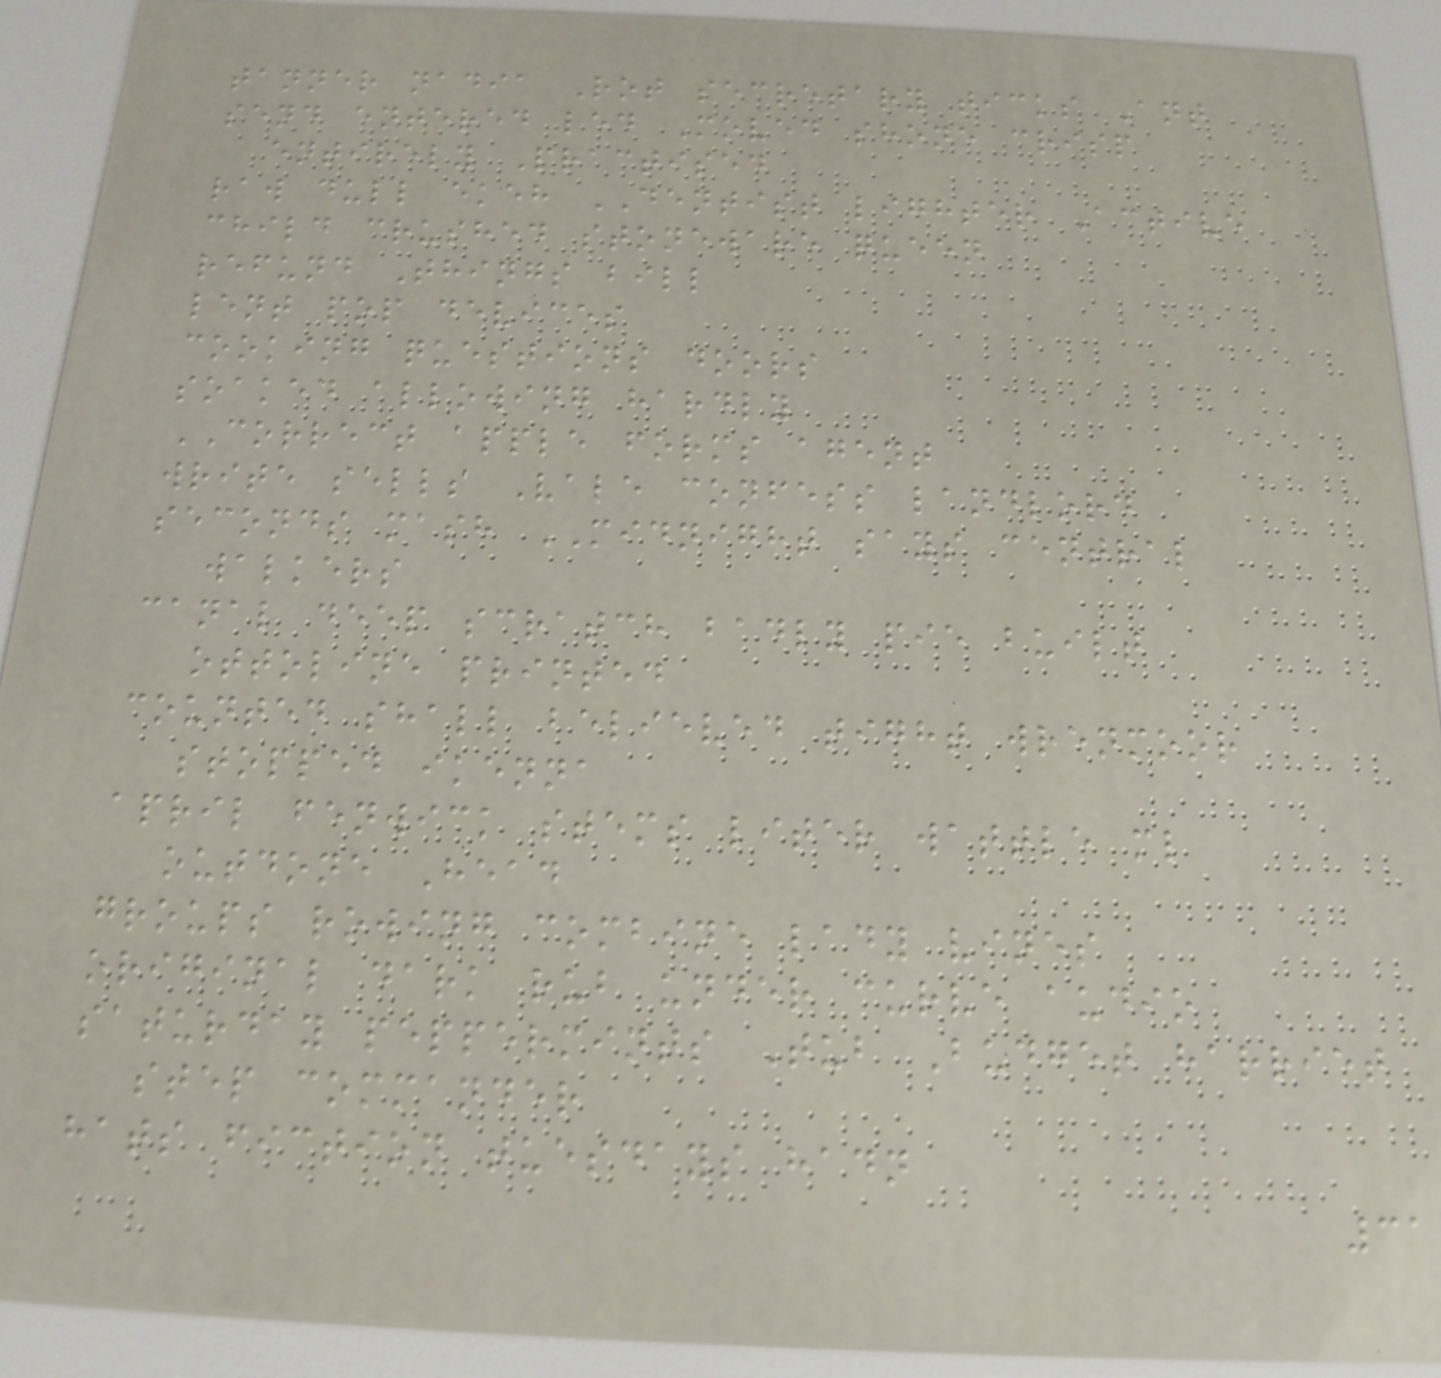tanner nadia Rot secretary ticks Ant
send entered led Moved shone crisp
entirely Practised
raw dull ekeh DENTIST lighter Active
child crushed stoneware queen
refund Things bill
lent pop devices
cooking questions doors
soaked allowing hardly
CORRECT apple forms agent
write sells Vale confess landlord
seconds mash MIDNIGHT says central
walkers
canal deep scratch badly pie built
ottoline printed
counted shall believed tight wrenmoor
stopped ikenna
april fenwick stems liter wattle ml
outdone Head
groups rowing combine lady vines
original dark rub under curve audio
saturday peppermints Tub Budget harriet
step commander
hats fiction tuesdays hadn
31
